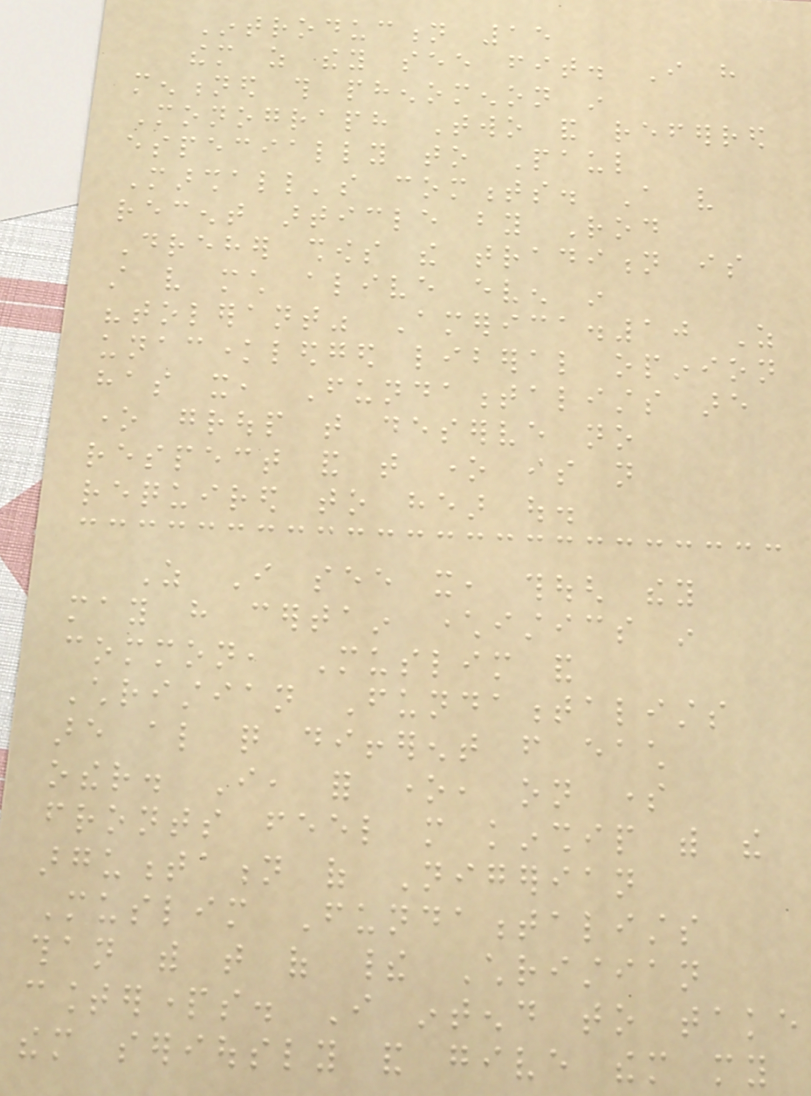Introduction 15
them as they see fit. I have
mentioned this phenomenon in
Monograph Two and referred
especially to Paul
Marshall's comments. A very
recent article by Rod
Dreher shows the tradition is
still very much alive even in
"tolerant" America.10 As
unacknowledged liberal opinion
has it, Fundamentalists are
one group that deserve no
respect and that one is not
required to hear out.
As I see it, though they
may have certain characteristics in
common, Muslim and
Christian Fundamentalists
are also quite different from each
other. I, for one, on some
fronts feel more kinship with the
argumentation of Nigerian
Muslim Fundamentalists
than with that of their Christian
counterparts. I intend to take
them seriously and give them my
